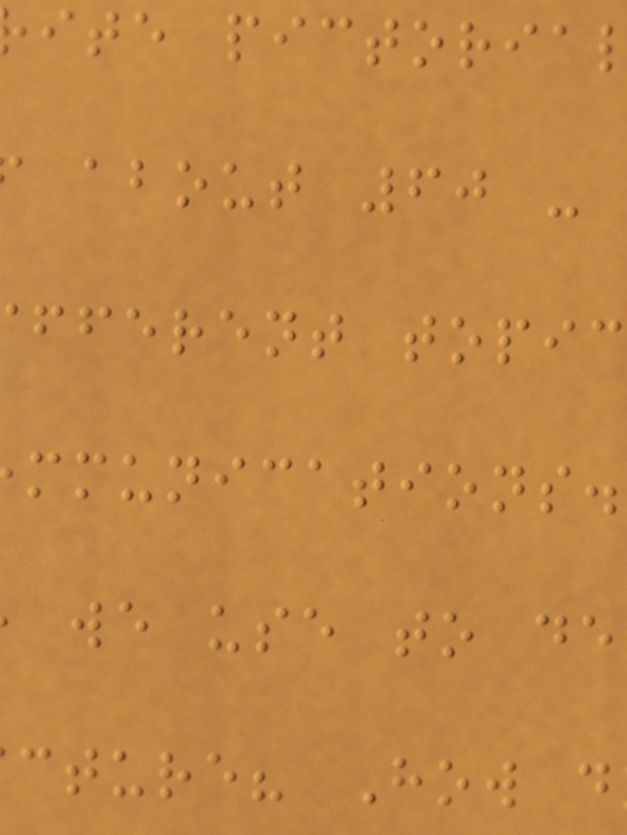ite pictoria
about 60 -
fferent topic
mmunications.
we use to de
cture? How d
